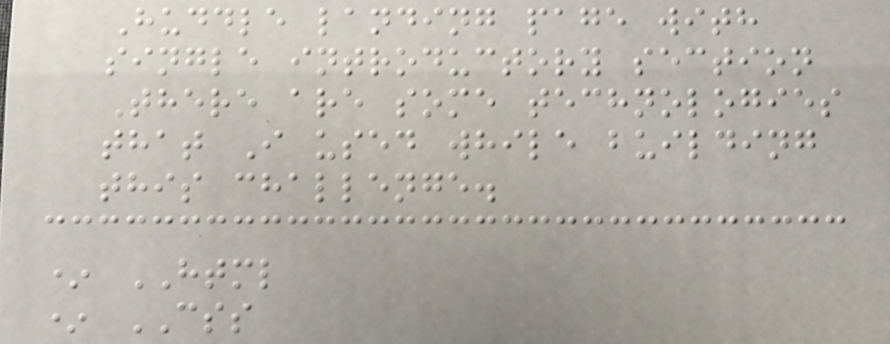Huddle landing page with
single introductory section
There are some technologies
that I used while building
this challenge.
* HTML
* CSS
